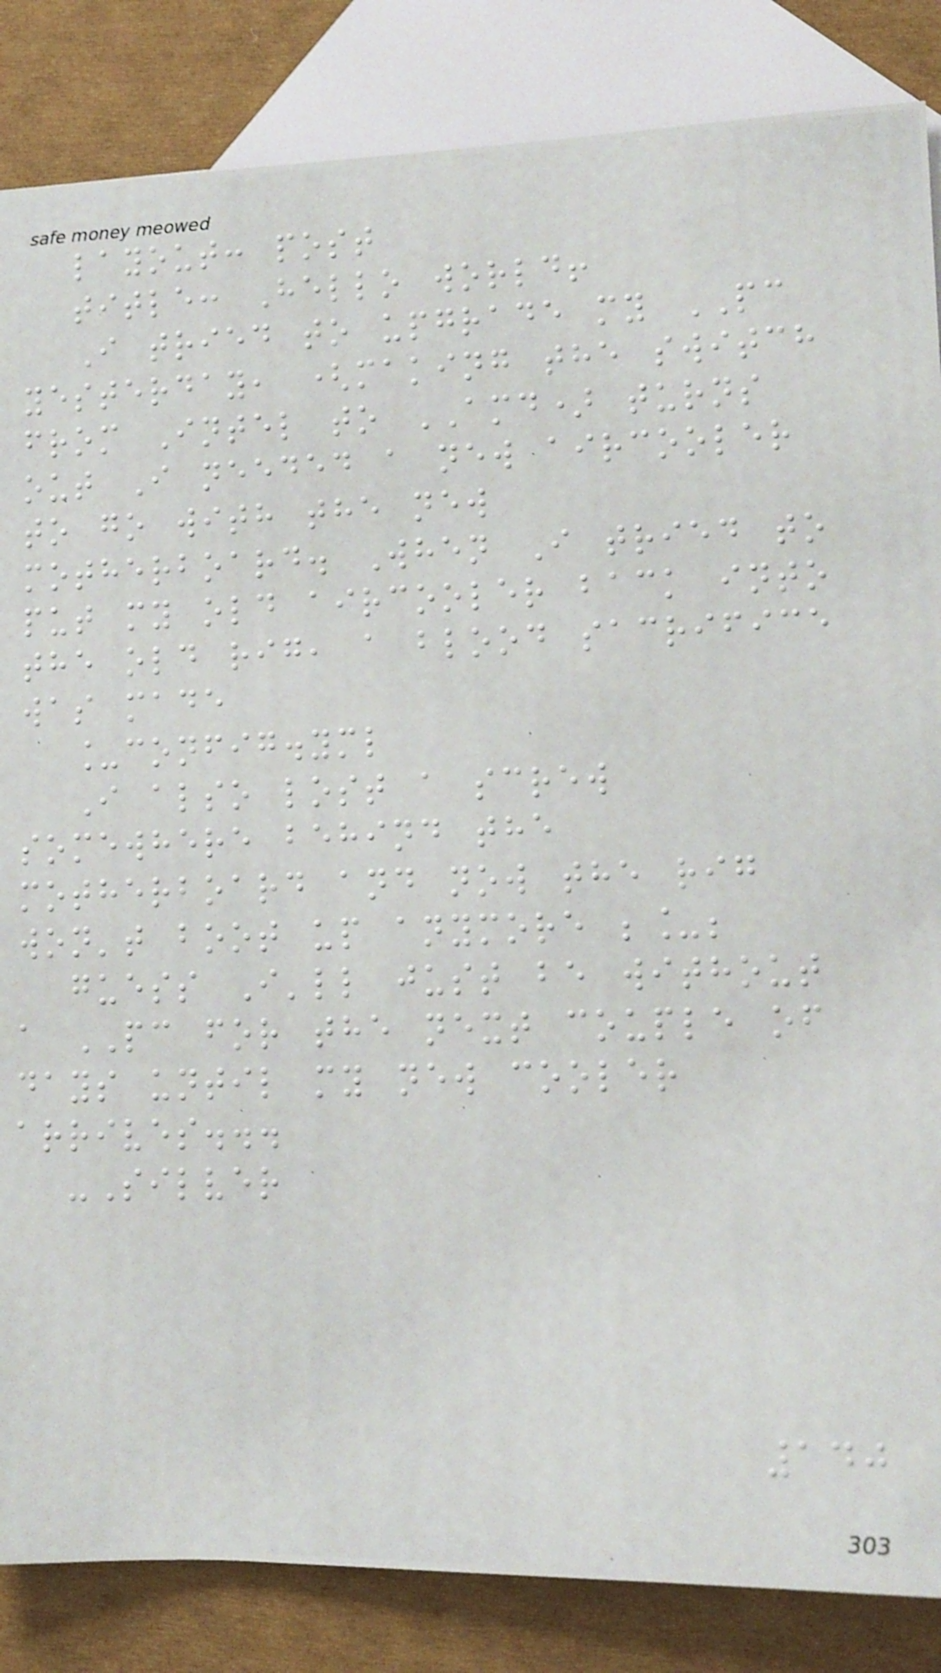layout: post
title: Hello world!
I tried to upgrade my PC
yesterday, (making the switch
from Intel to AMD) turns
out I needed a new aircooler
to go with the new
motherboard. When I tried to
put my old aircooler back into
the old rig, a blood sacrifice
was made
_config.yml
I also lost a screw
somewhere behind the
motherboard and now the rig
won't boot up anymore ;_;
guess I'll just be without
a PC for the next couple of
days until my new cooler
arrives...
-Silver
140
